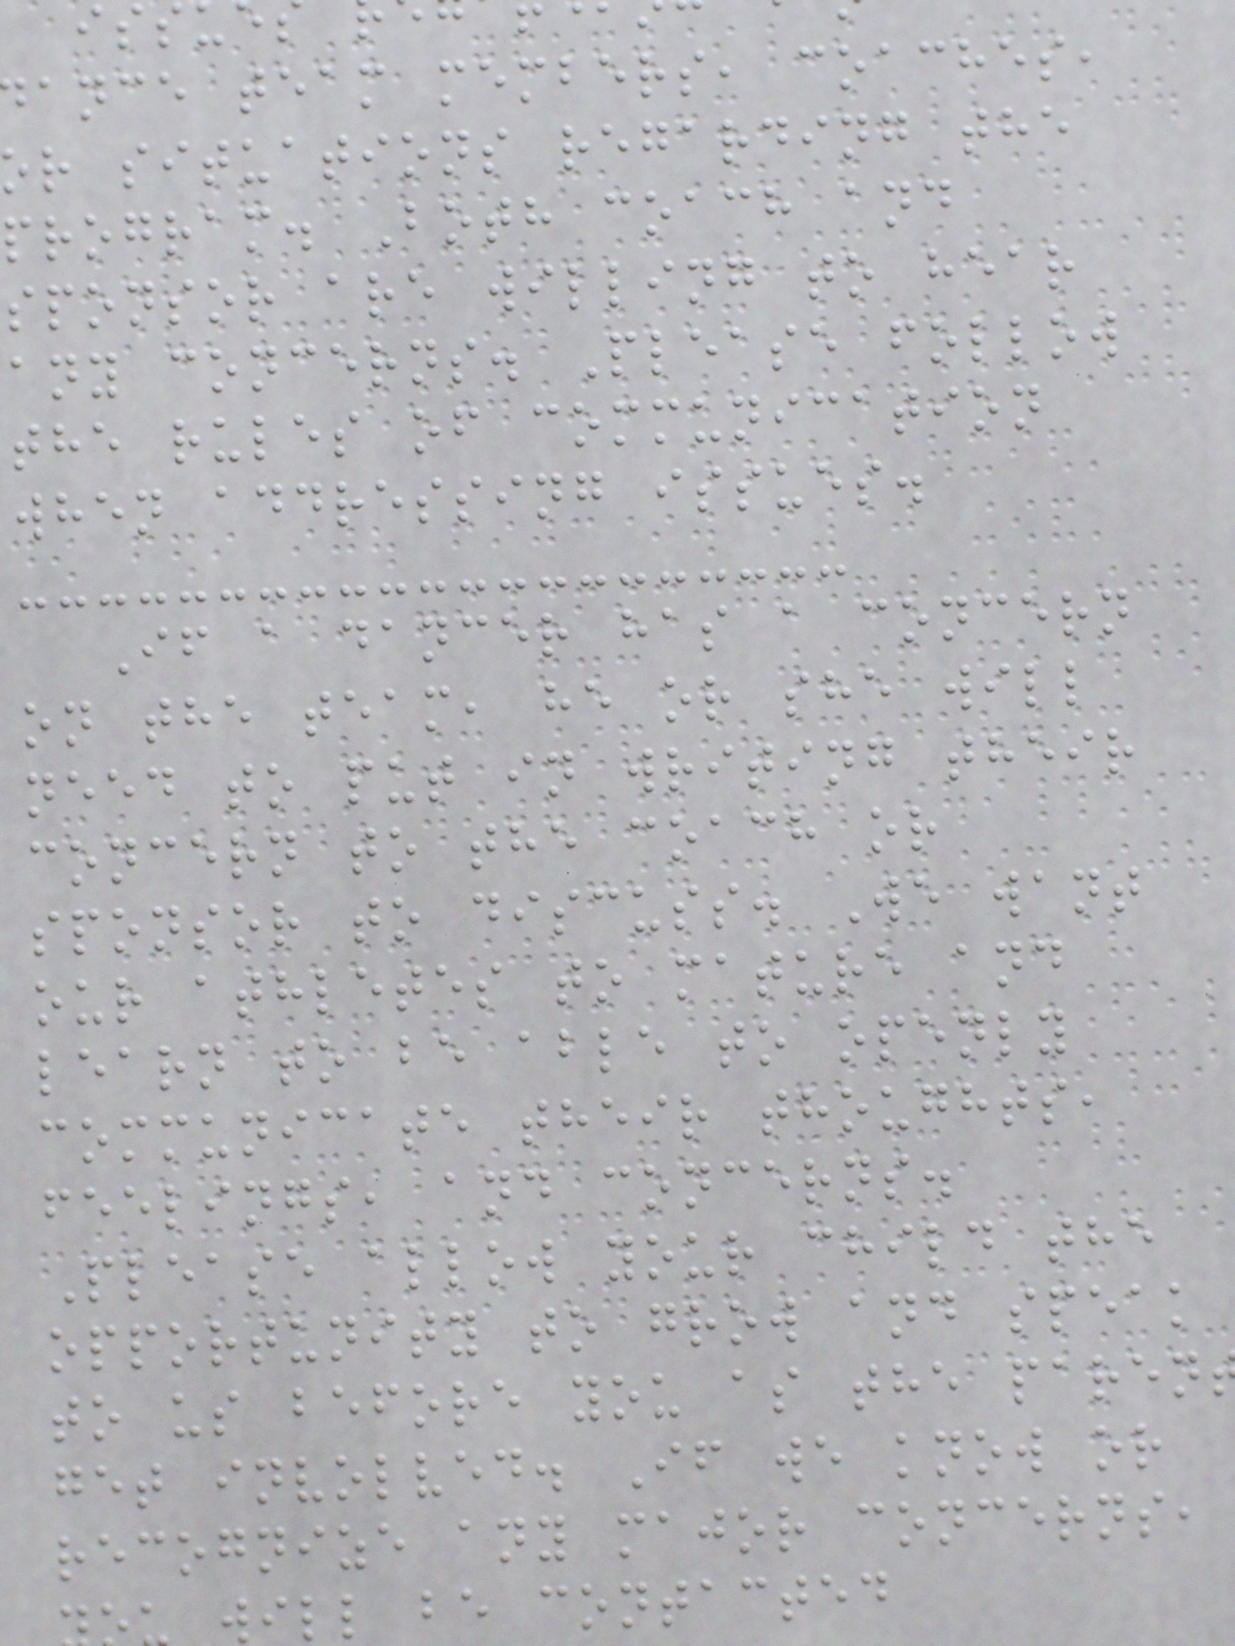ance team members, coaches,
or situations regarding the
program. Both coach and
sponsor are willing to hear
any concerns. Please follow
the rules of communication
when addressing issues.
If a dancer has a concern
on the team, he or she will
need to put in writing their
concern to the coach or
sponsor to discuss. We want
our athletes to mature and
learn to be able to openly
communicate their thoughts,
feelings, and concerns.
Please allow your child the
opportunity to grow and speak
to us before you as the paren
get involved. If we know or
recognize any major concerns,
will be contacted
